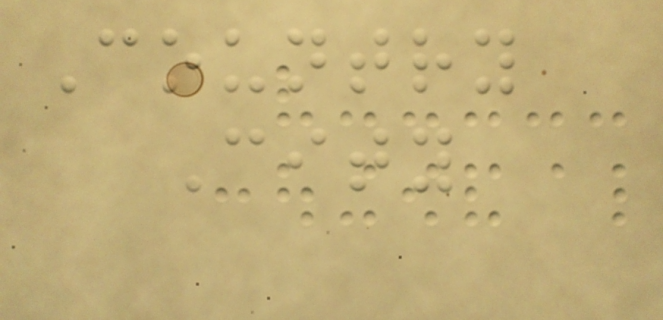Country
City
